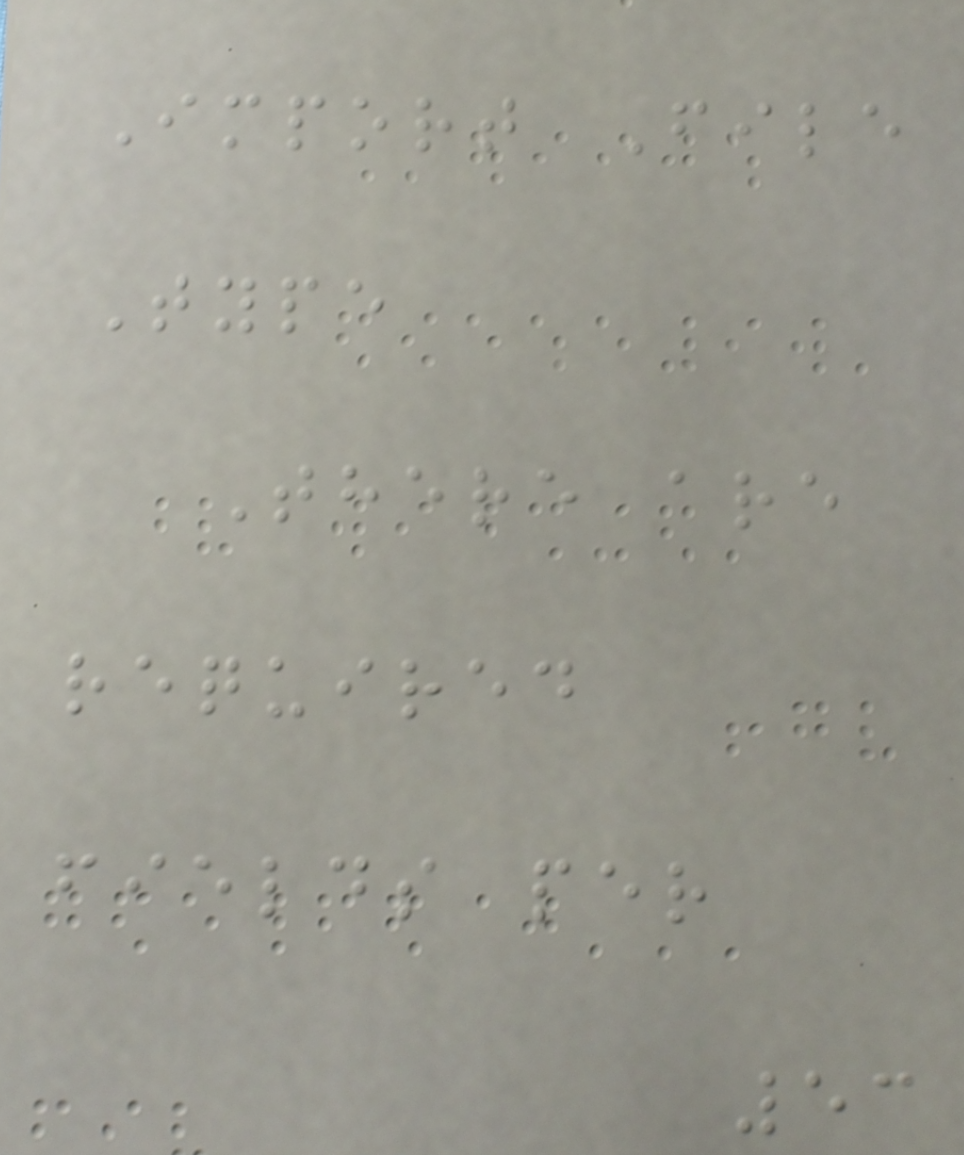Import File
Type
There are
required
fields per
53
